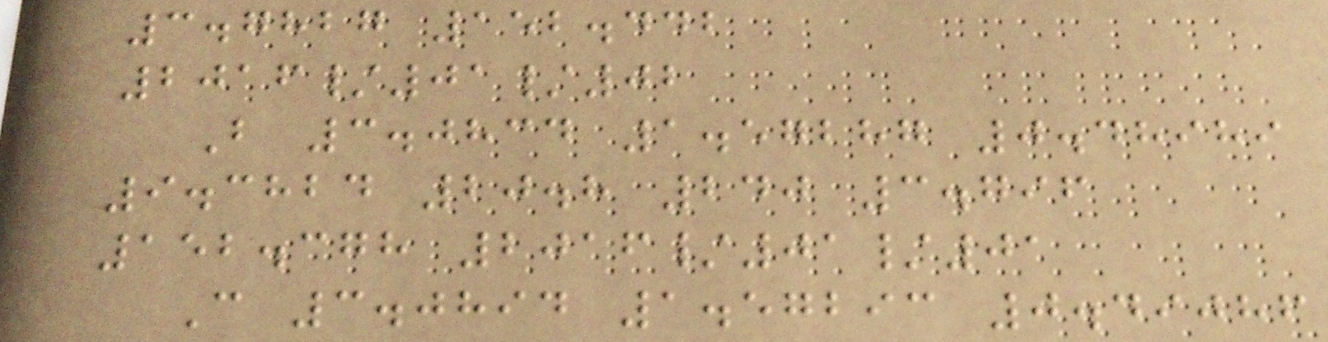3.7827 152.442
2016/01/02
B 3.0834 1.57287 0.48989
9.3824 20.8 240 3.796
152.378 2016/01/01
C 3.0894 1.57293 0.49086
